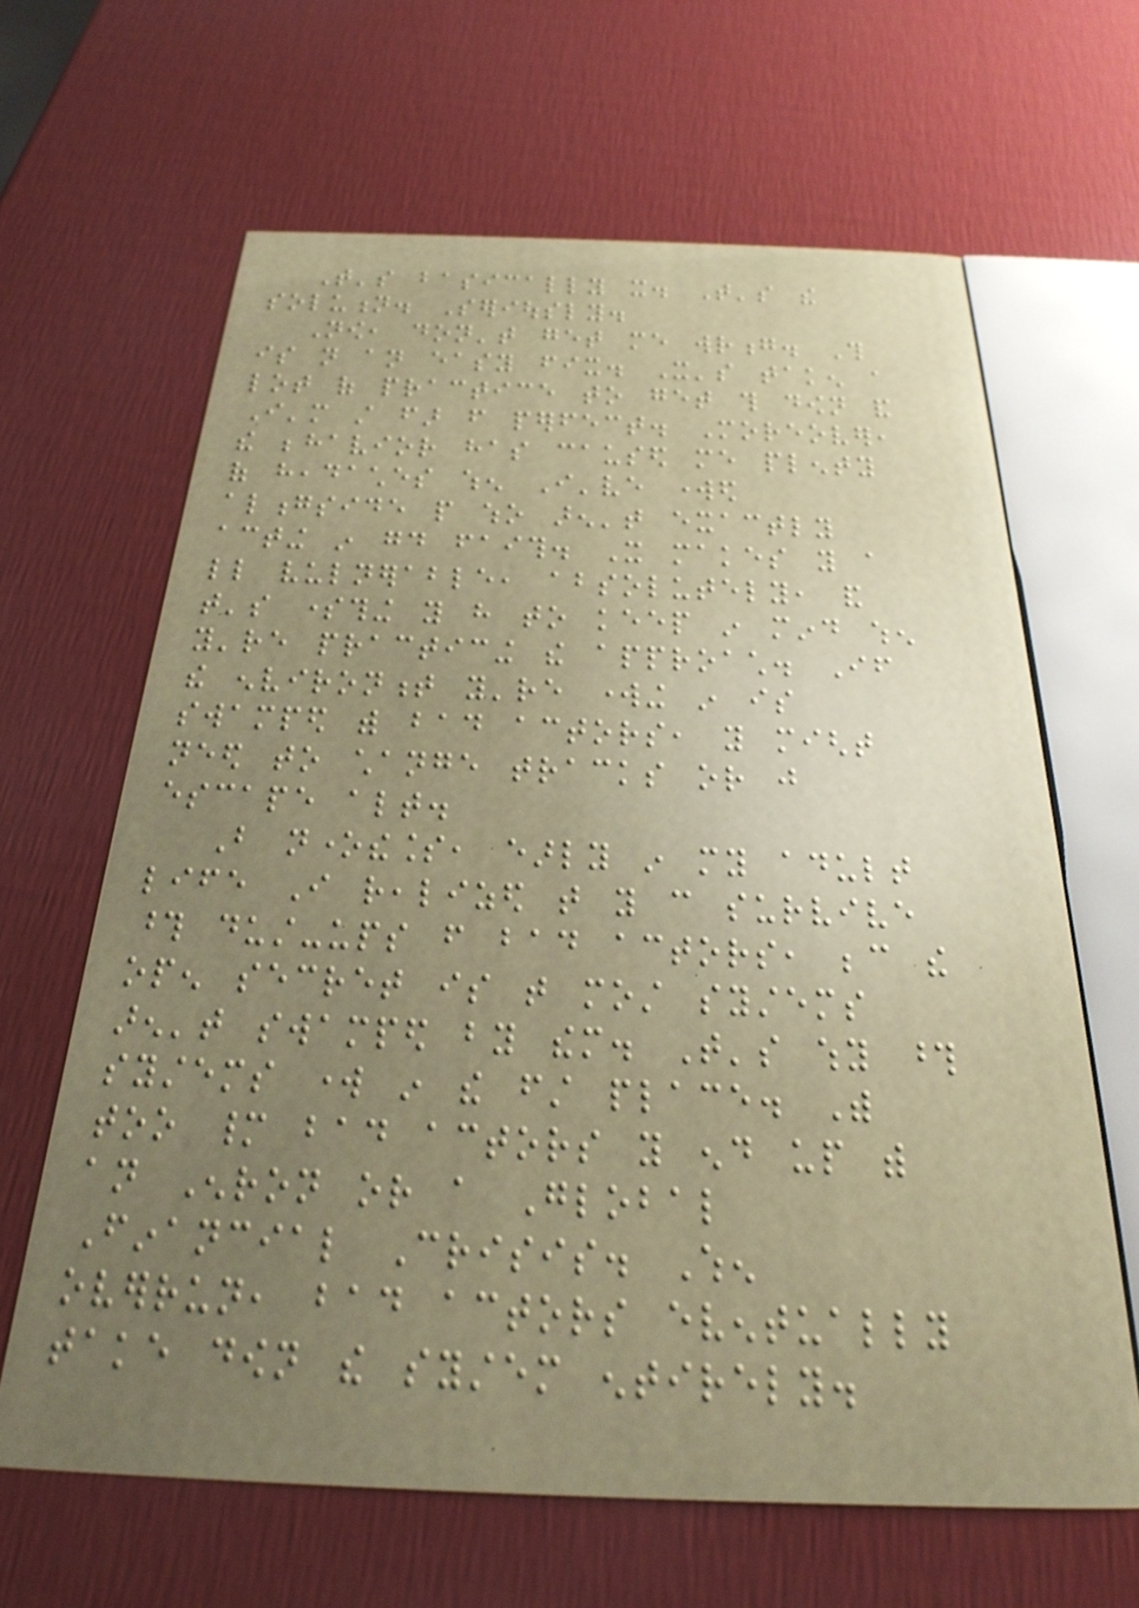That's basically it. That's the
solution. Seriously.
Now, don't get me wrong. This
is not an easy fix. It's taken a
lot of practice to get this down and
I'm still far from perfect. Moreover,
the behavior has caused me plenty
of headaches when I've worked
alongside people who aren't exactly
acting in good faith. It makes you a
little vulnerable, absolutely, and
that's something you have to keep in mind when
you're practicing the approach. If
the environment you're working in is
swamped with bad actors, you might
need to change tracks or just
escape altogether.
But nonetheless, early in my adult
life I realized that you can survive
those dust-ups from bad actors, because the
open secret is that most systems
aren't swamped by them. That's why those
systems work in the first place. With
too many bad actors you end up with
an Enron or a Global
Financial Crisis. When
overrun, bad actors eventually
take down the system entirely.
